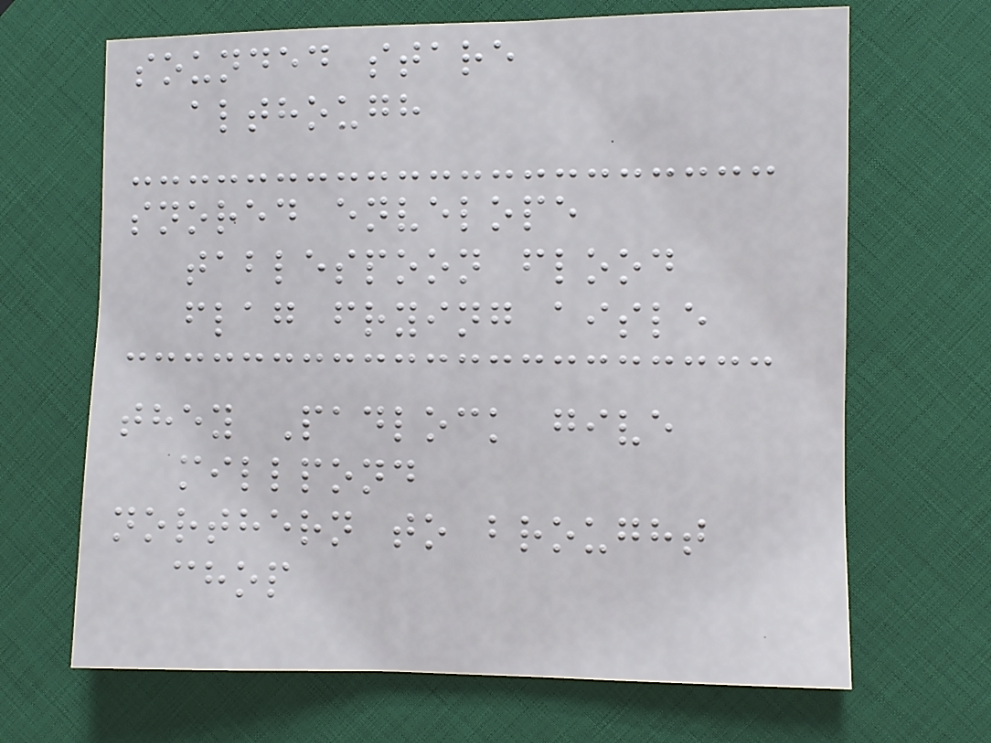sounded stare
although
snored envelope
tablespoon flood
flag frying aisle
they Padlock give
millpond
northern to brought
chop
